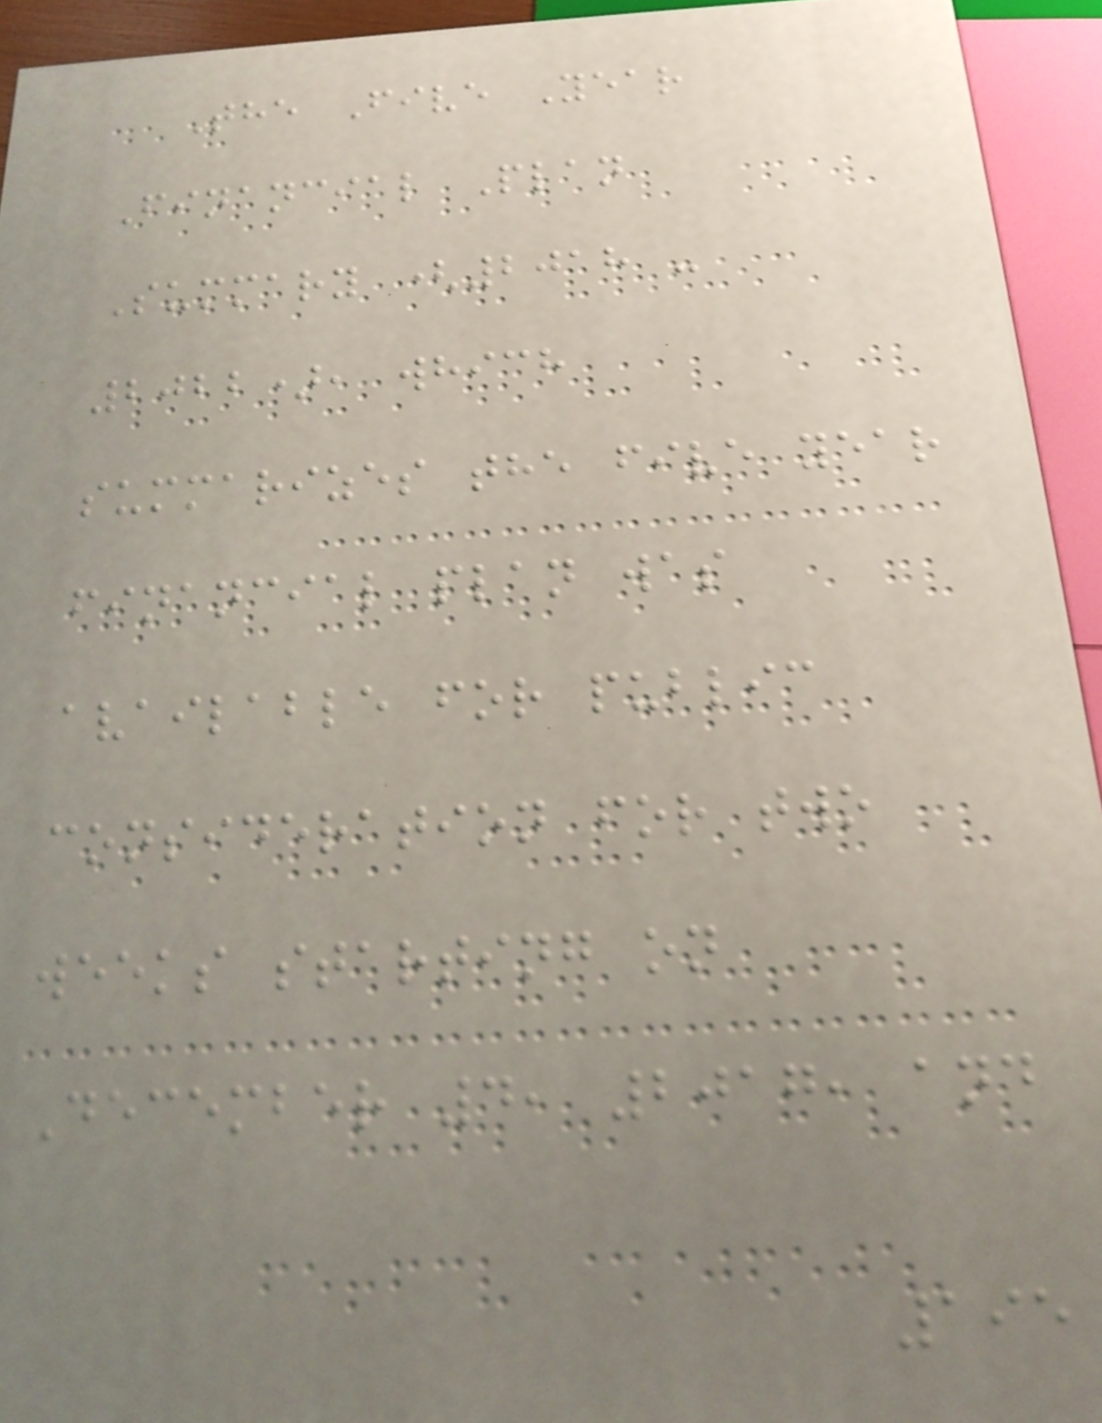The Five Year
Financial Plan
Summary (2018 -
2022), which
summarizes the five year
financial plan was
available for public
consideration for two
weeks starting on
December 4, 2017, and
195
